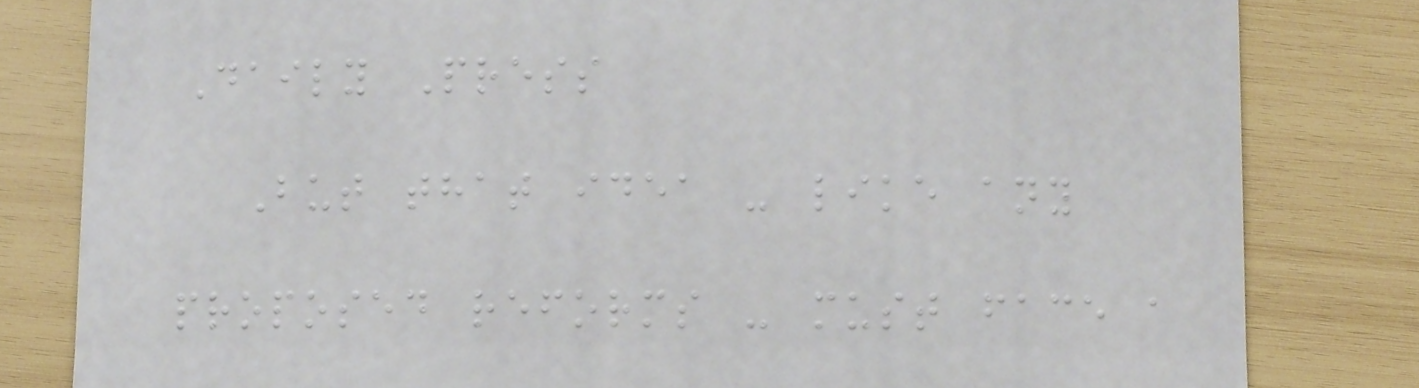Daily Press
But that idea - like any
proposed reforms - must face a
